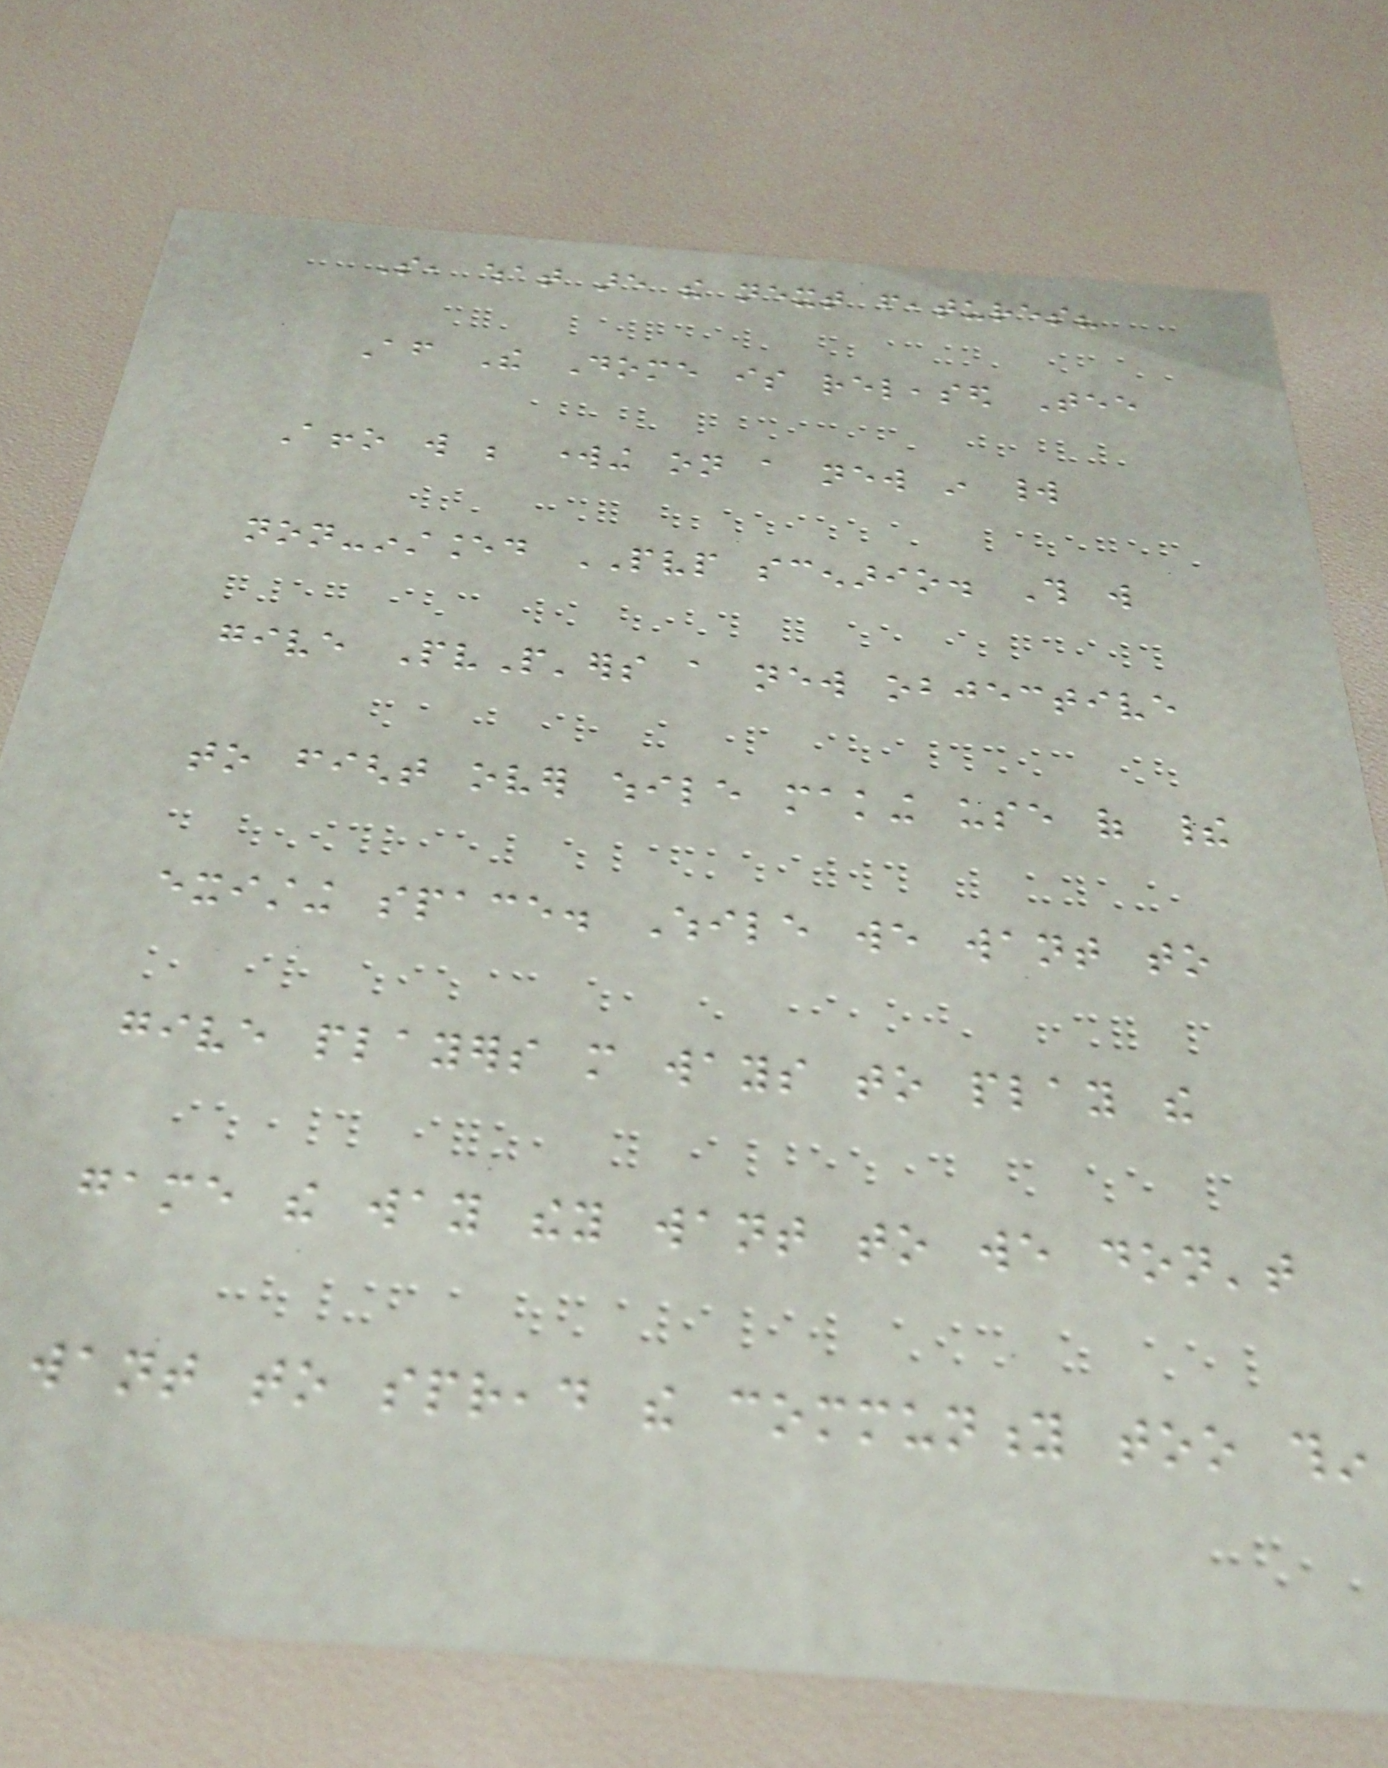So, what are the next features?
After The Dome is released Tee
Affo will be working on a new in world
non-instanced PVP scenario. This will
give PvP'ers a new objective
to fight over while making use of their
existing space. While we want to
give players more ways to play the
game the way they want to we don't
want to spread the community too thin
